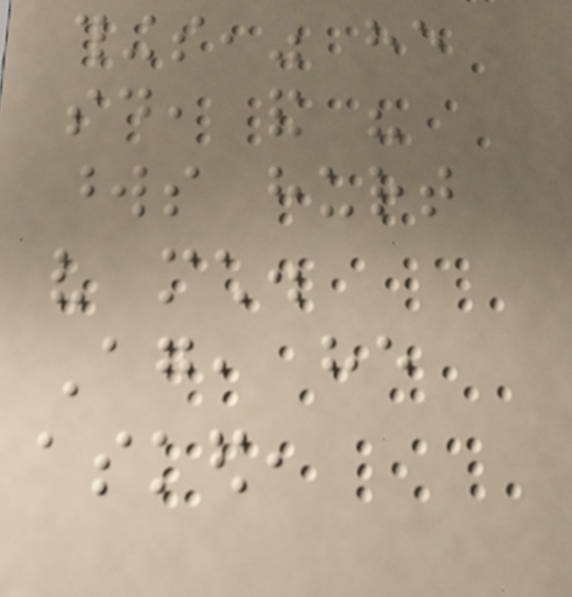things," he
said, and his
words hurt
very much.
Again, he
asked,
